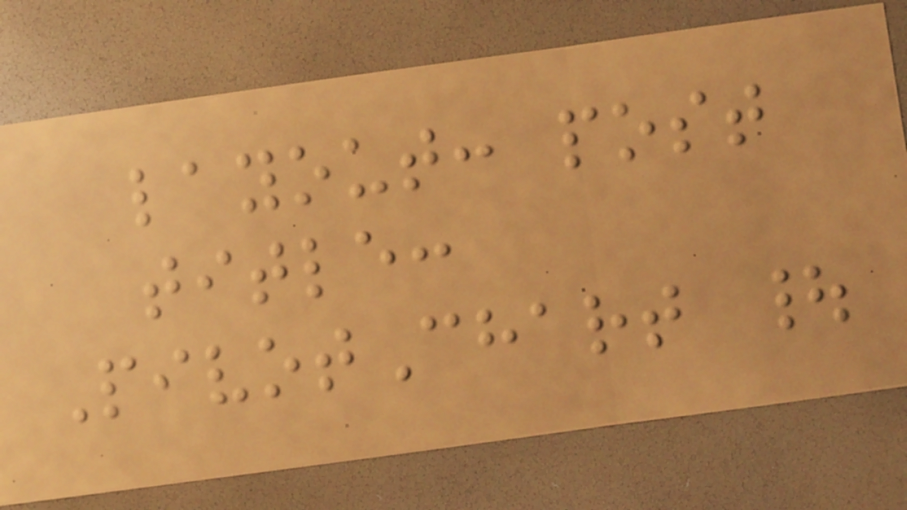layout: post
title:
PivotChart |
